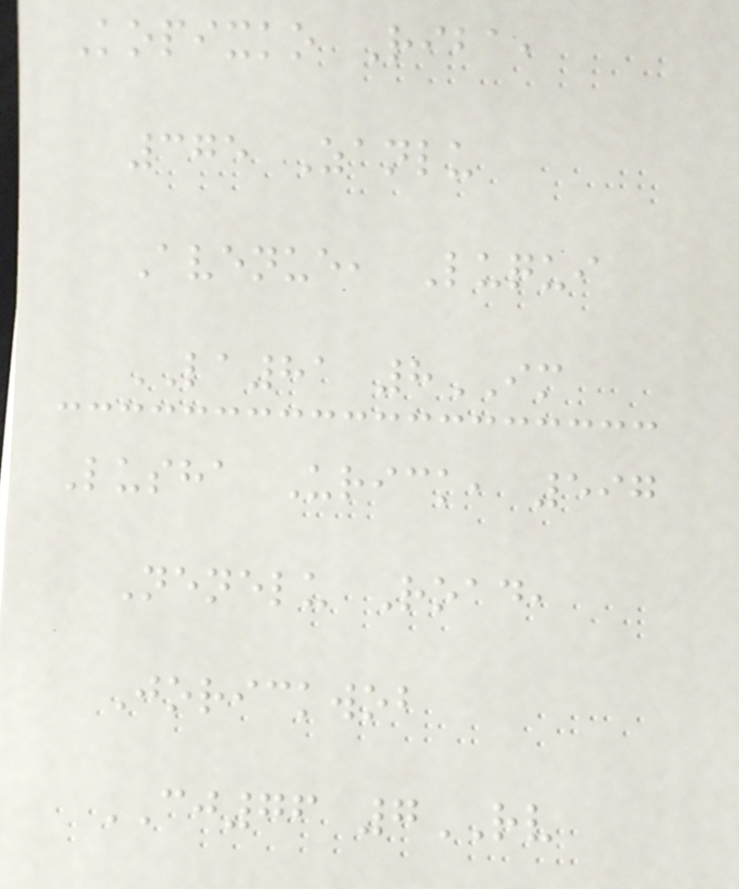Kopixko Riba,
375 Zanlu
Avenue, Luqui
LA81 8IM
Lusha Urick, 597
Nenelu Road,
Jorickwob
CJ76 7RV
